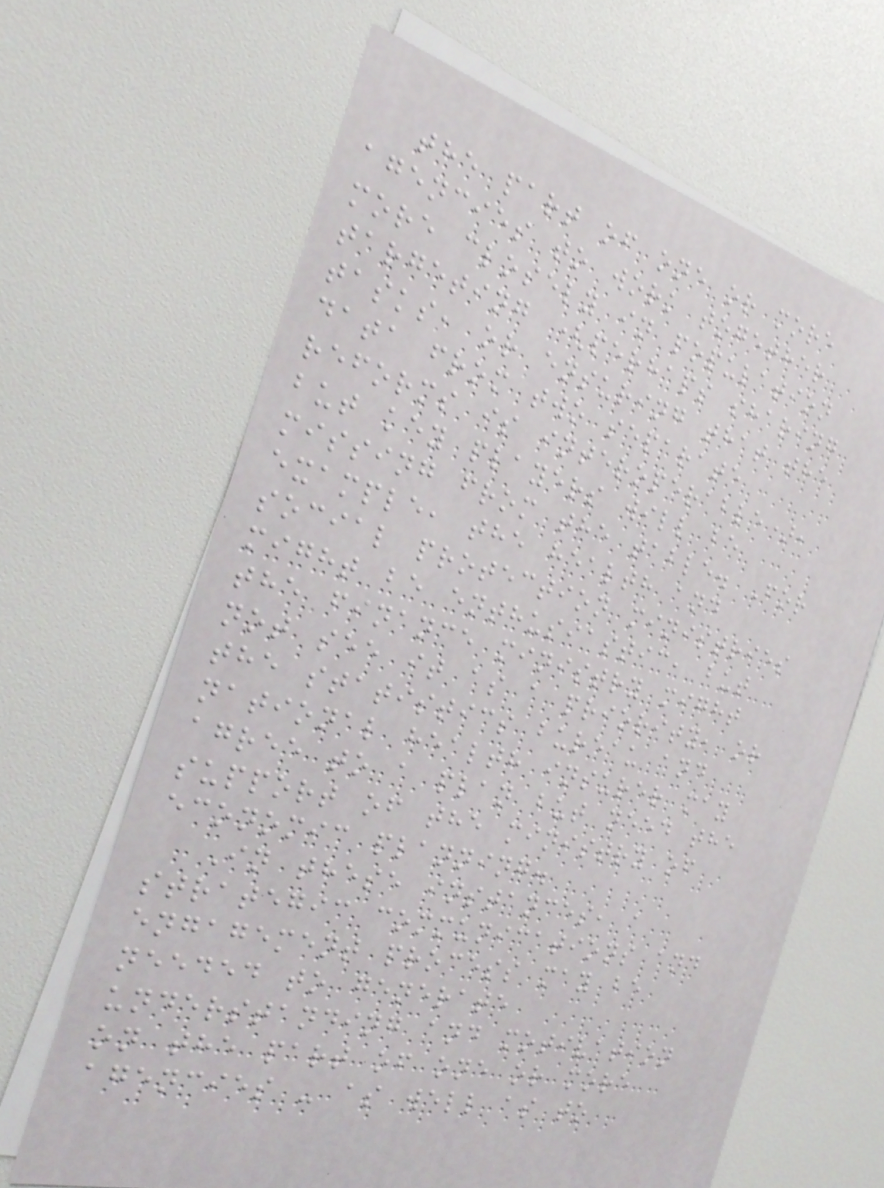the part of one or more
agencies to work together
more closely in population
targeting (perhaps sharing
tasks, or ensuring that the
data from two separate
reforms is interoperable),
but key players will be
missing from the table. For
example, the health and
social protection ministries
might be enthusiastic, but
the finance ministry might
not see it as a priority, or
the statistics bureau and
national health insurer may
agree to a plan but need the
support of the ministry of
economic planning.
In these instances, a
strategic communications and
engagement process may be
needed to generate
understanding and motivation
on the part of one or more
agencies - as well as to
